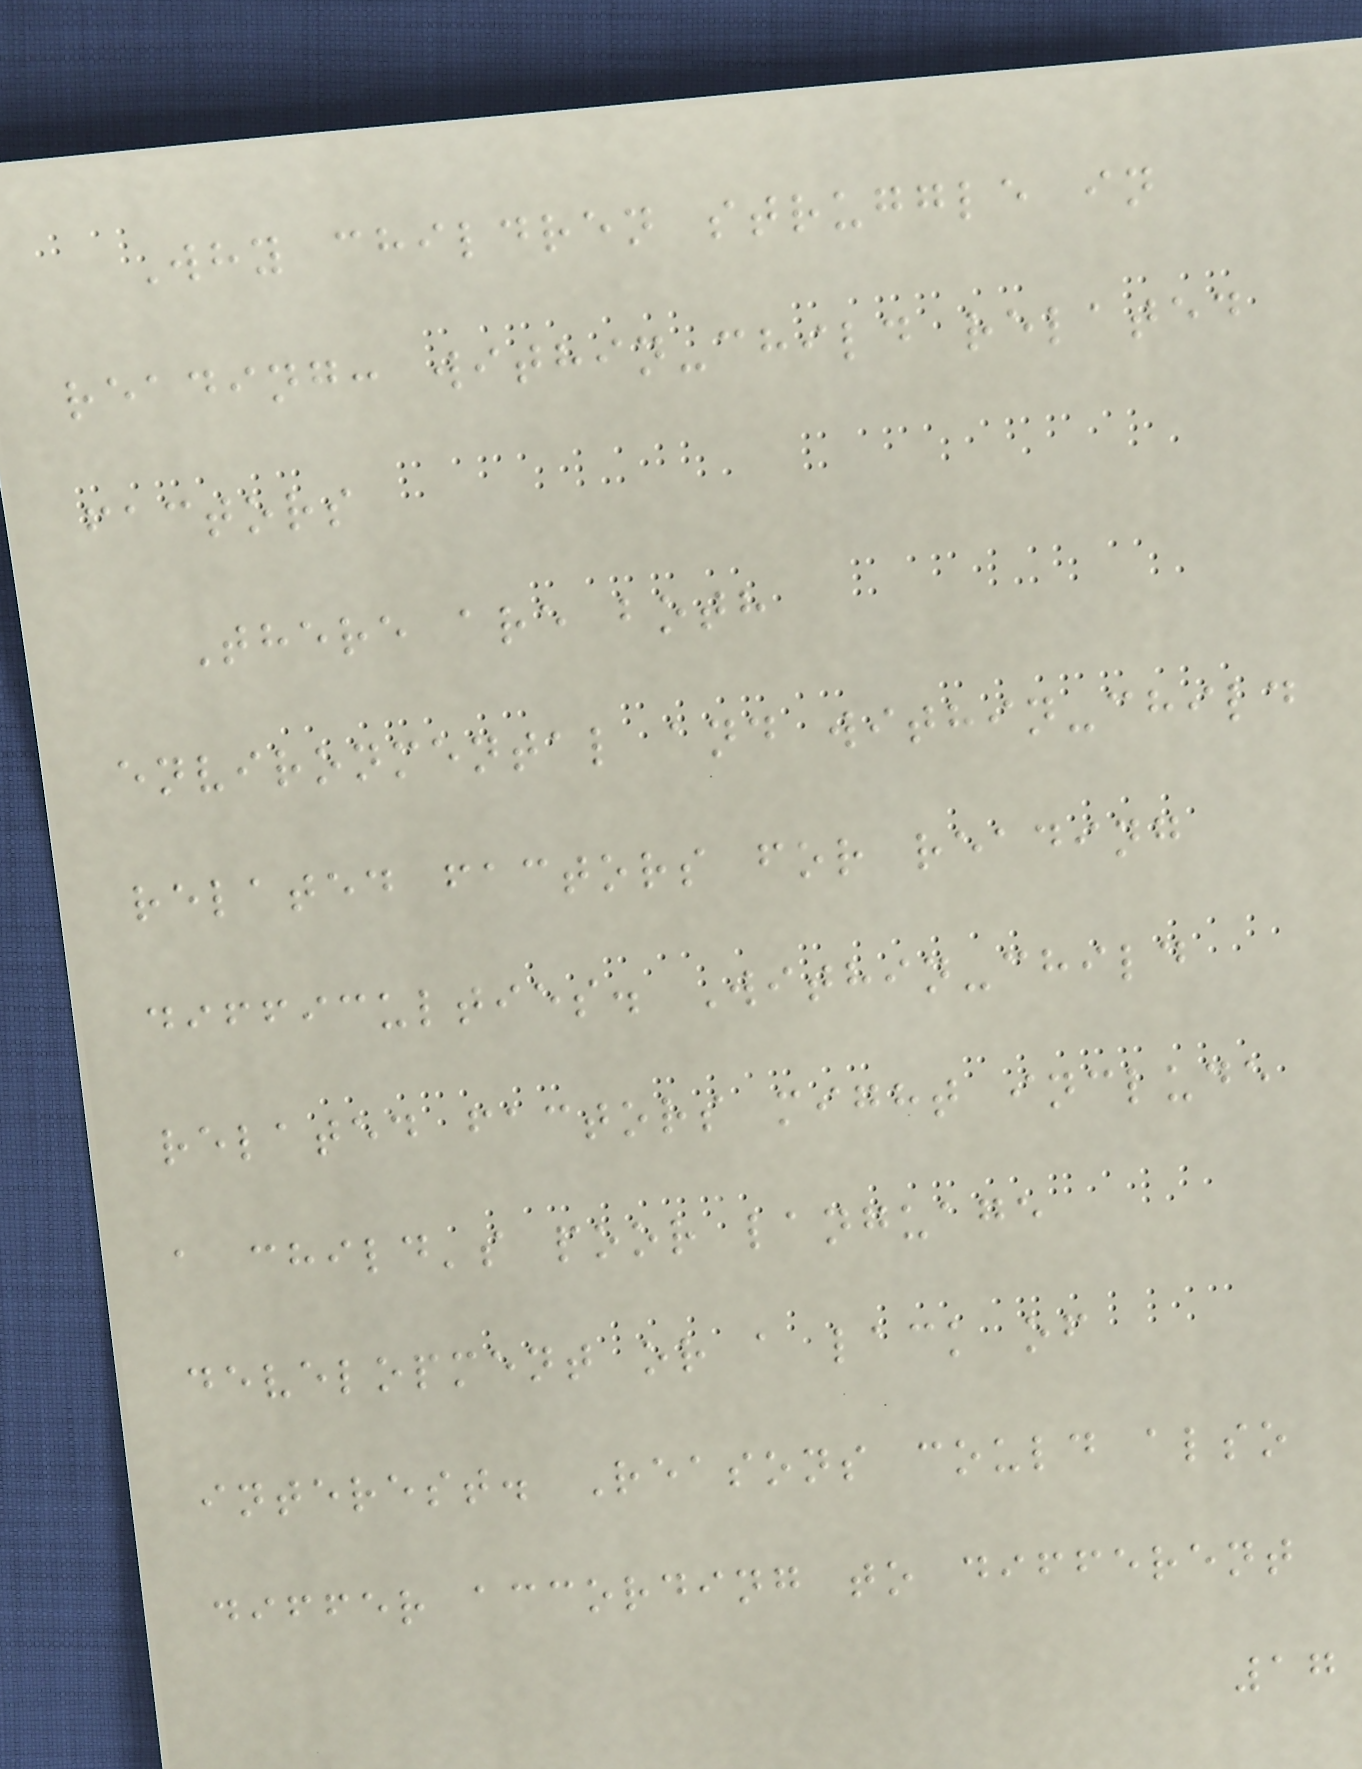Why children struggle in
reading: within-child related
factors
There are both
environmental and within-child
related factors for reading
difficulties. Within-child
related factors might include
a child's poor language
development or a lack of
interest. Reasons could also
differ according to different
17
